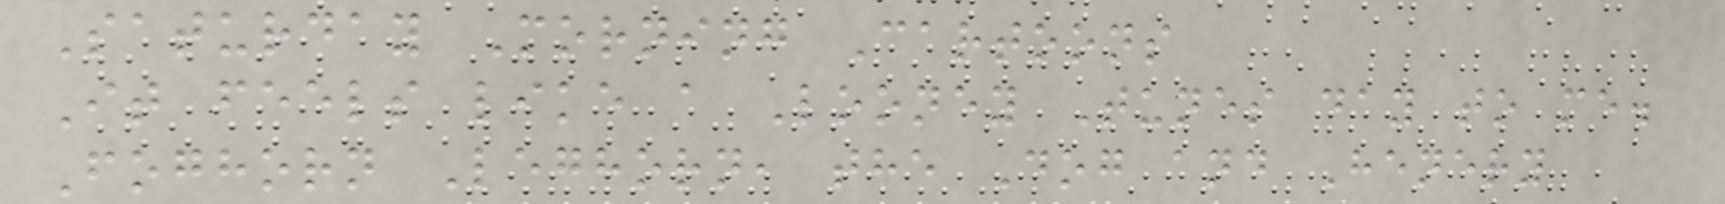Saturday Morning Cartoons
It feels like a Looney Tunes day to me.
Foghorn Leghorn, the Dog and Henery
